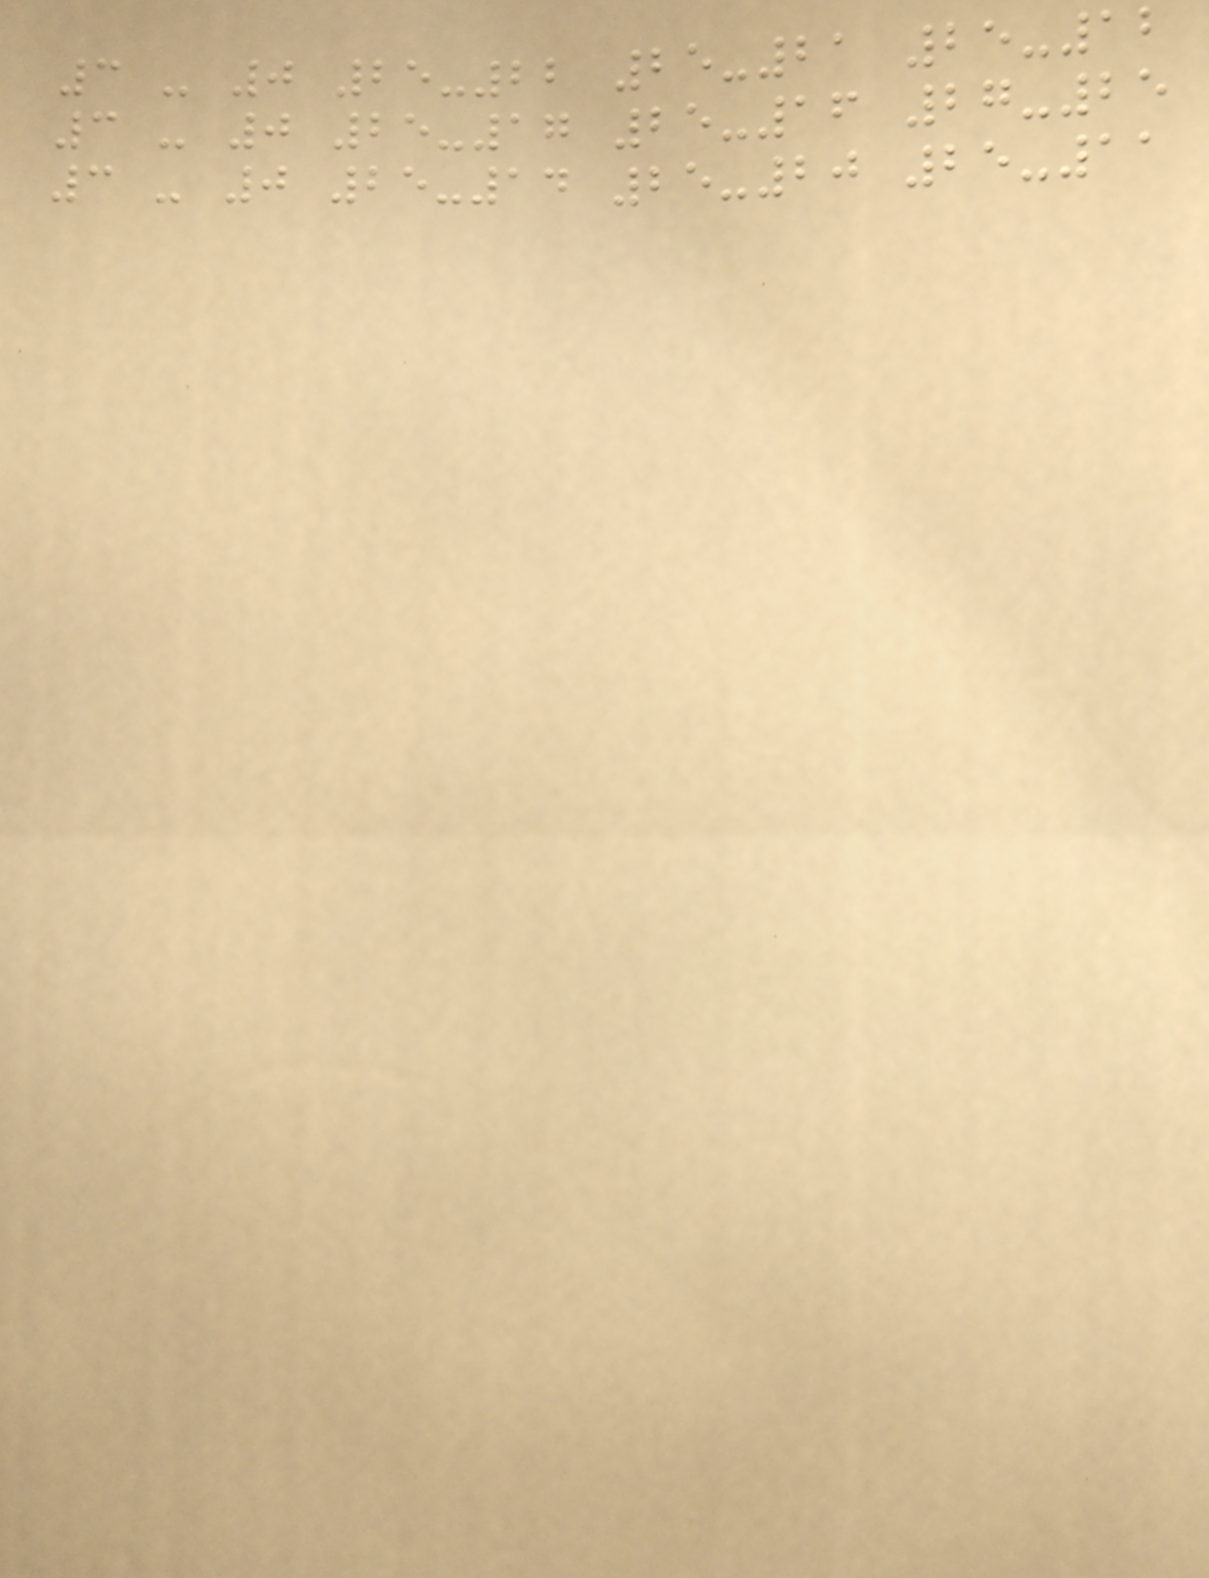3 - 0 25-22 25-21 25-12
3 - 0 25-17 25-16 27-25
3 - 0 25-14 25-20 25-11
